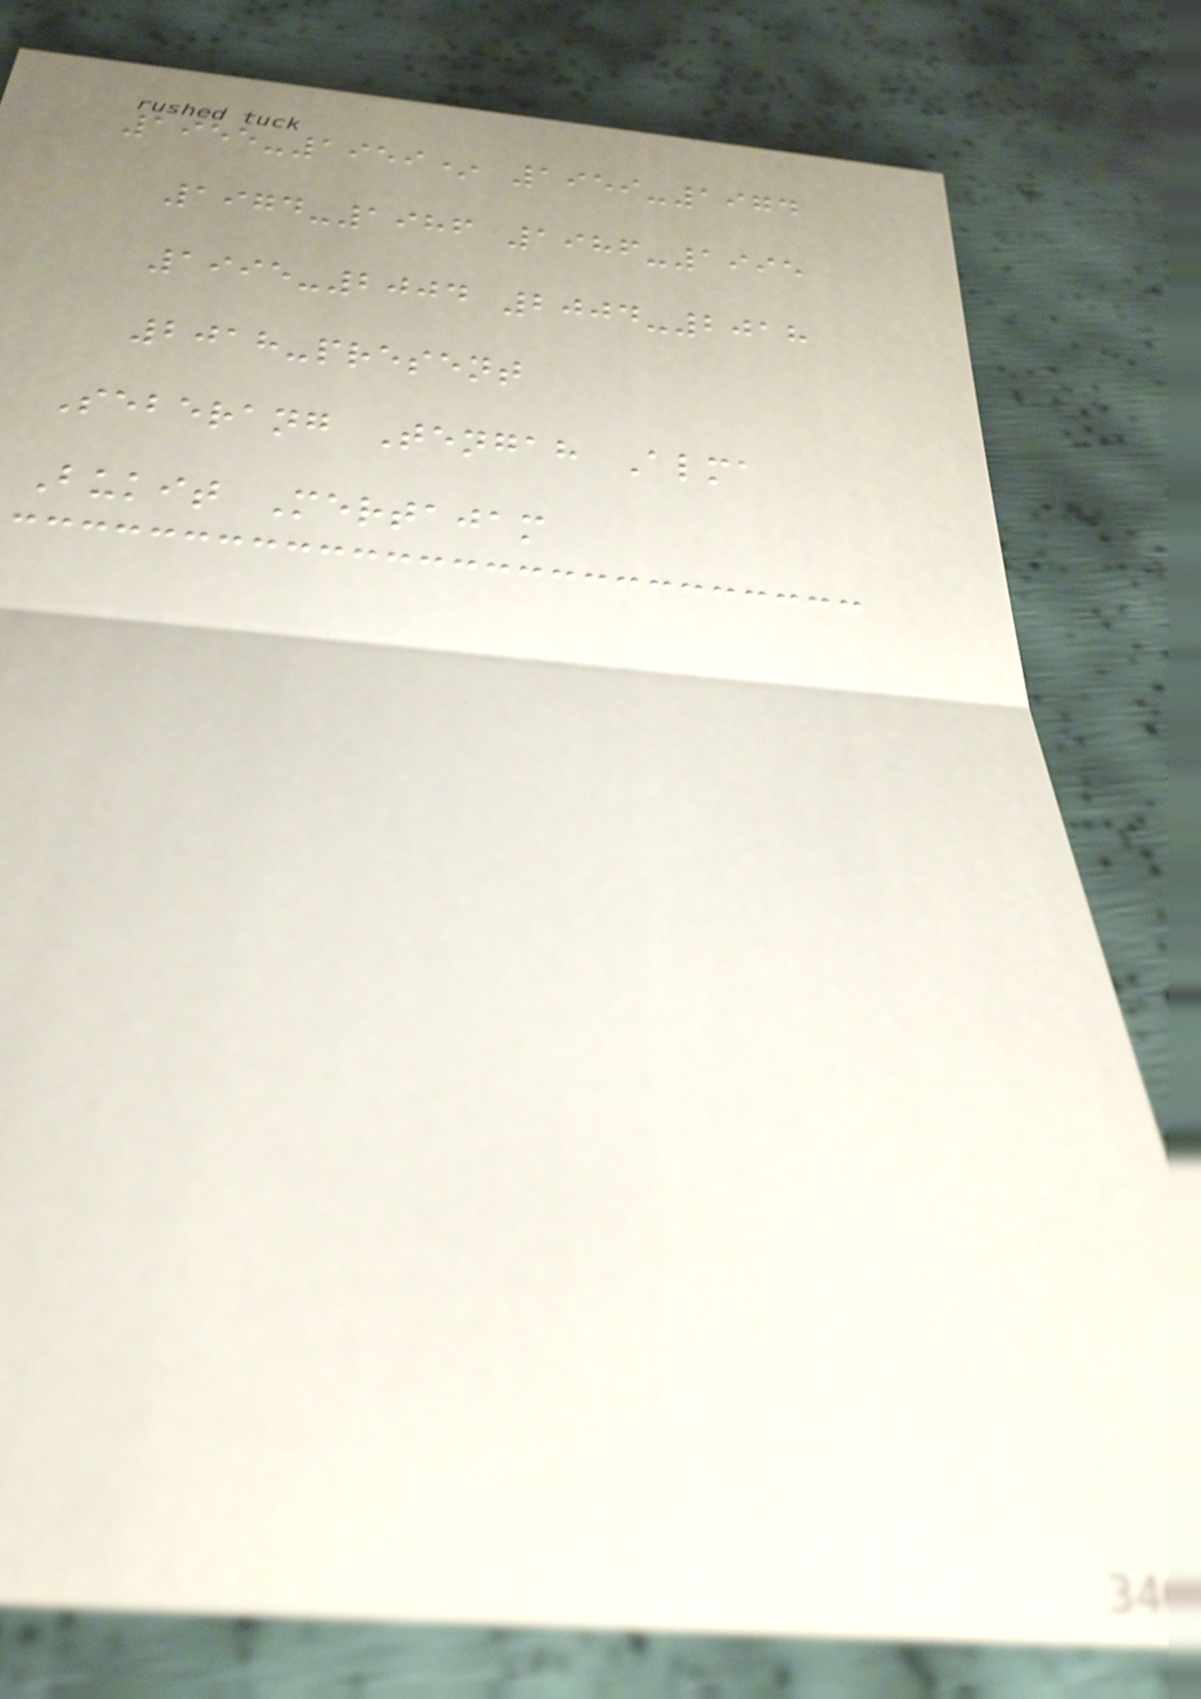1955-1959* 1959-1974
1974-1986 1986-1995
1995-2004 2004-2018
2018-present
Seberang Tengah Alma
Bukit Mertajam
